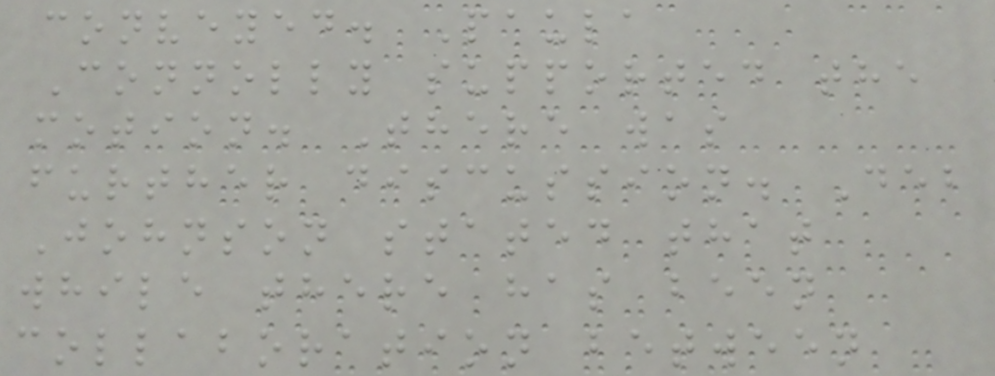conveyed. Paula
Connolly supported the
motion. There was
further discussion. Deb
Johnson stated that
while there has been
collaboration between
